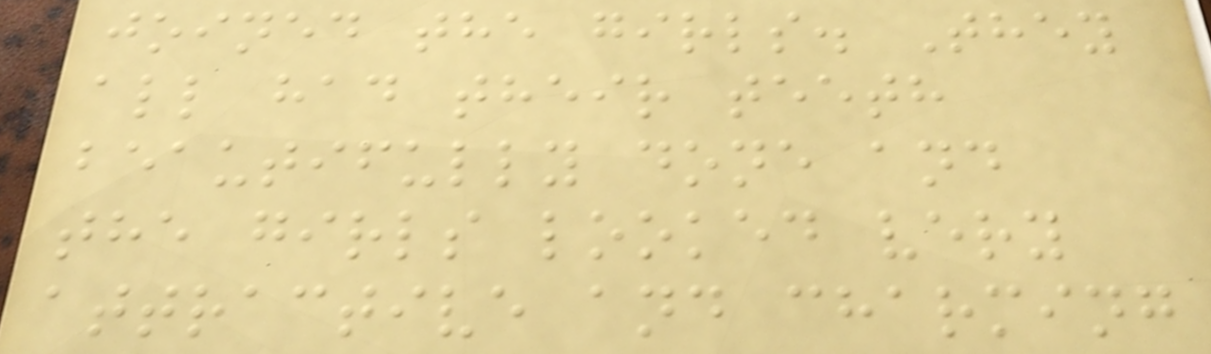joined the girls. They
all had their teeth
beautifully done and
the girls looked very
attractive and charming
